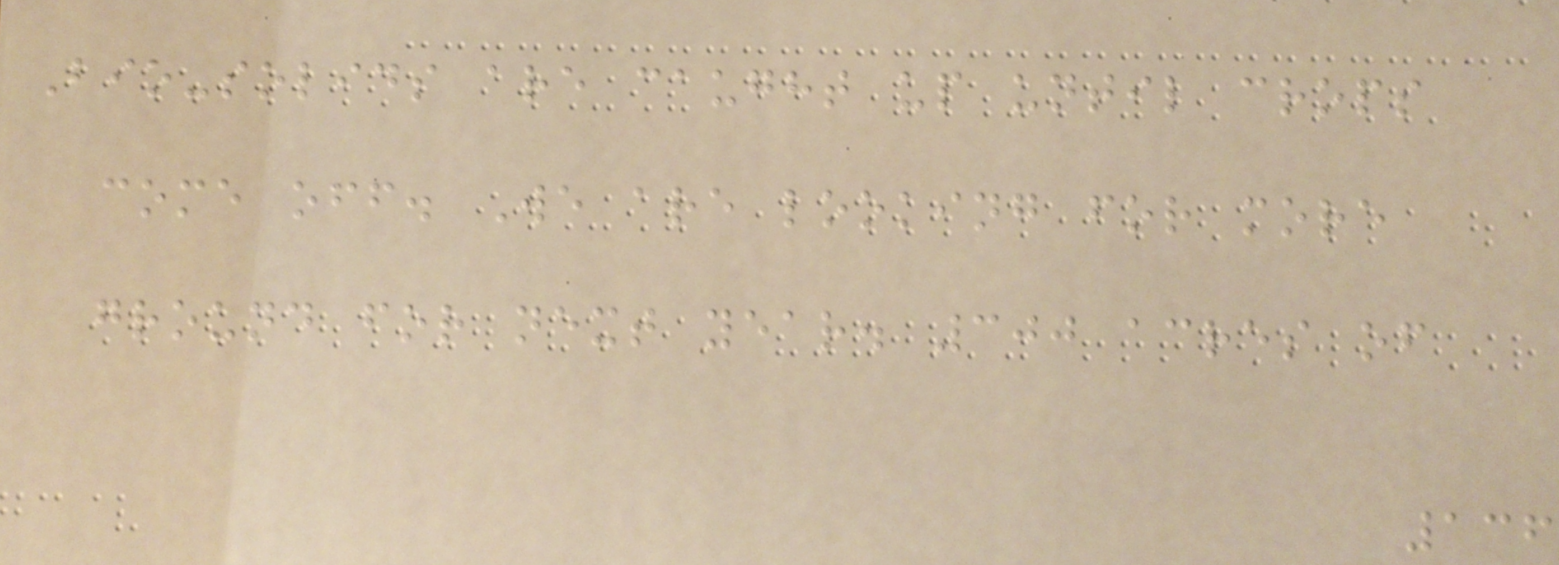Bio-solids are caught up until crops
come off. We are looking for more
ground for next year. 300 acres of
136
